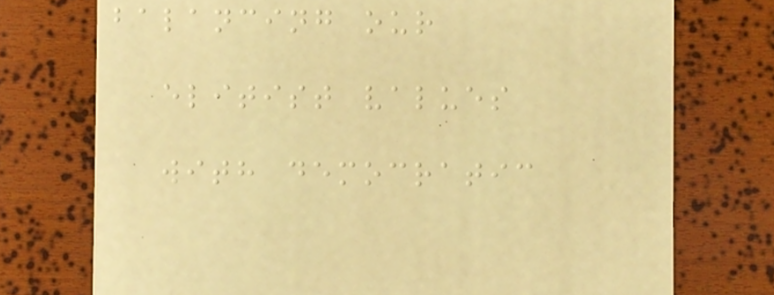balancing our
elitist values
with democratic
